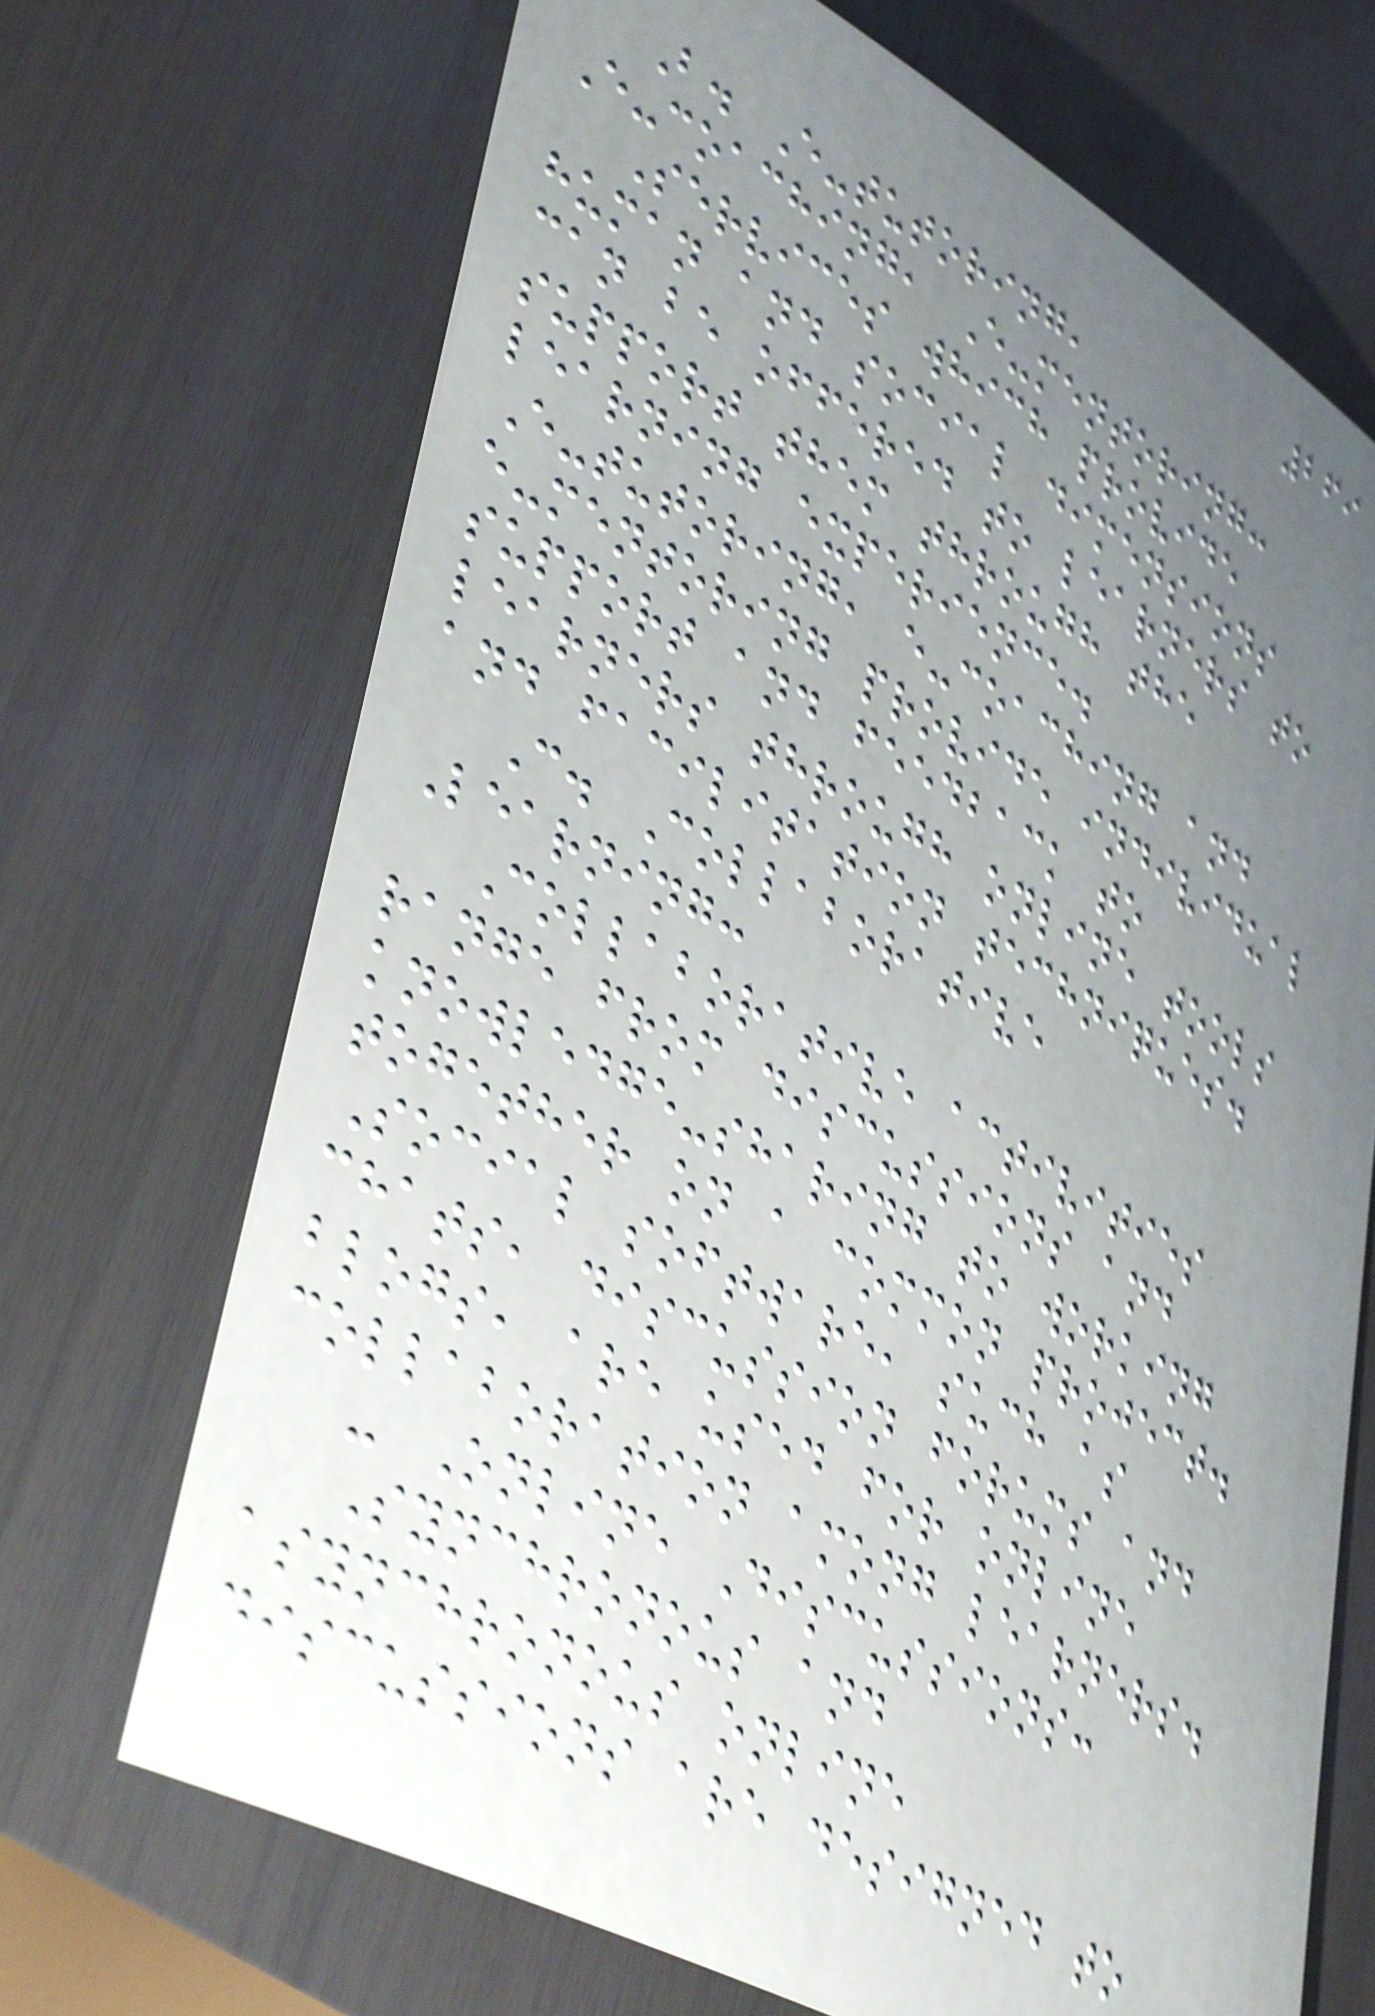269
B. E-tutoring,
E-coaching, E-mentoring:
Services which provide
human and social dimensions
can be offered to learners to
support them through the
learning experience.
E-tutoring, e-coaching and
e-mentoring provide individual
support and feedback to
learners through online tools
and facilitation techniques.
C. Collaborative
Learning:
Collaborative activities
range from discussions and
knowledge-sharing to working
together on a common project.
Social software, such as
chats, discussion forums and
blogs, are used for online
collaboration among learners.
- Online Discussions:
Synchronous and
asynchronous online
discussions are designed to
